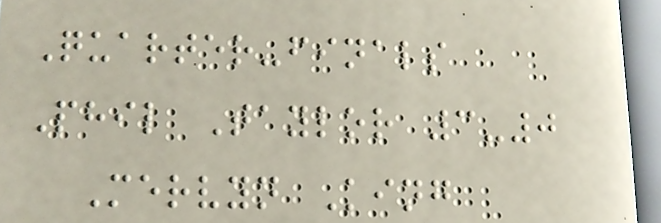Quarter-finals
Phil Taylor 3-0
Mervyn King
